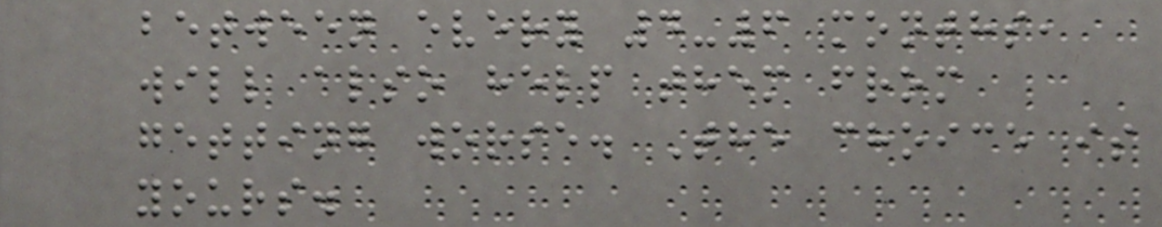between every 4-6 months,
will also help them from
getting worse. The choice is
yours.
